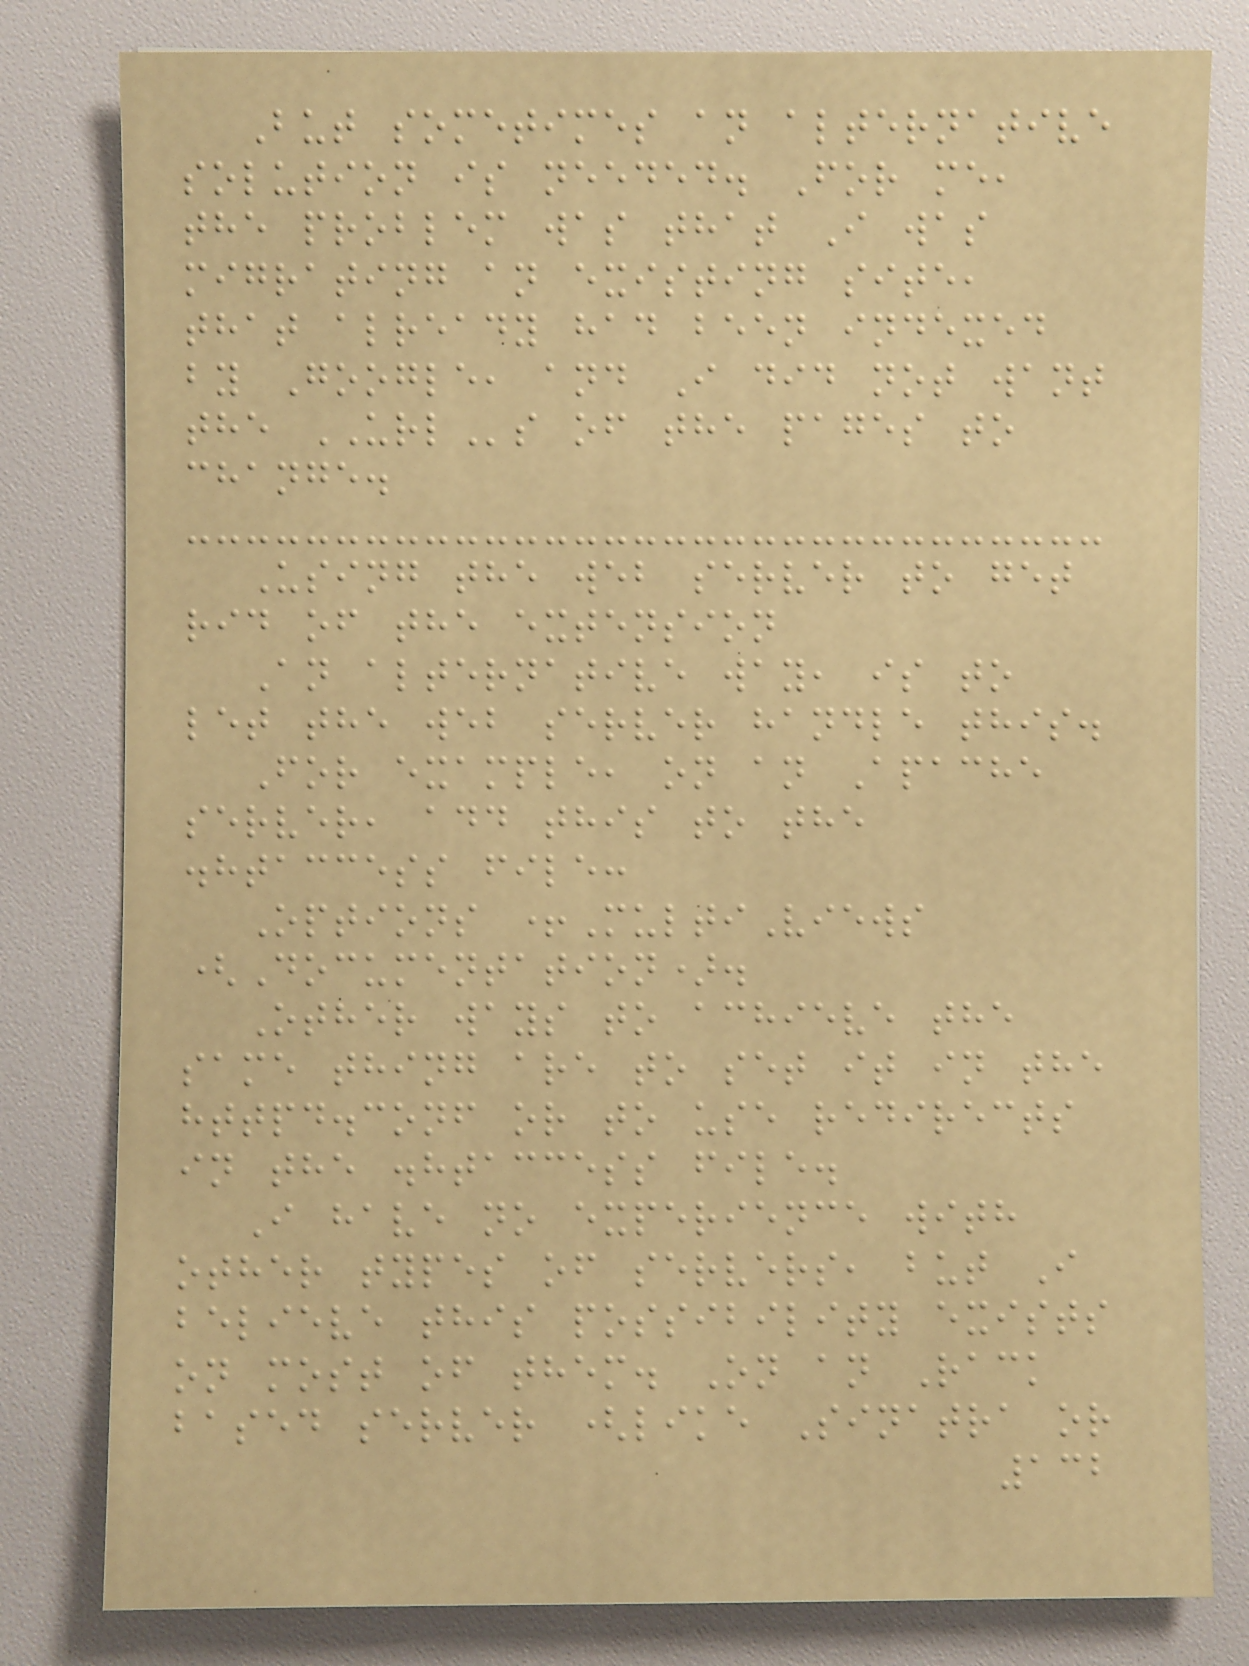But sometimes an alternative
solution is needed. For me,
the problem was that I was
migrating an existing site,
that already had been indexed
by Google, and I did not want
the URLs of the pages to
change.
Using the web server to get
rid of the extension
An alternative way, is to
let the web server handle this.
For example, on an Apache
server, add this to the
.htaccess file:
Options +MultiViews
(Documentation).
Other ways to achieve the
same thing are to set it in the
httpd.conf or to use redirects
in the .htaccess file.
I have no experience with
other types of servers, but I
believe this possibility exists
on most of them. On an Rack
based server (like Sinatra or
132
